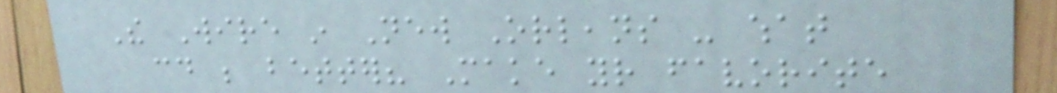The Wire in New Orleans - what
could be better? Make your favorite
